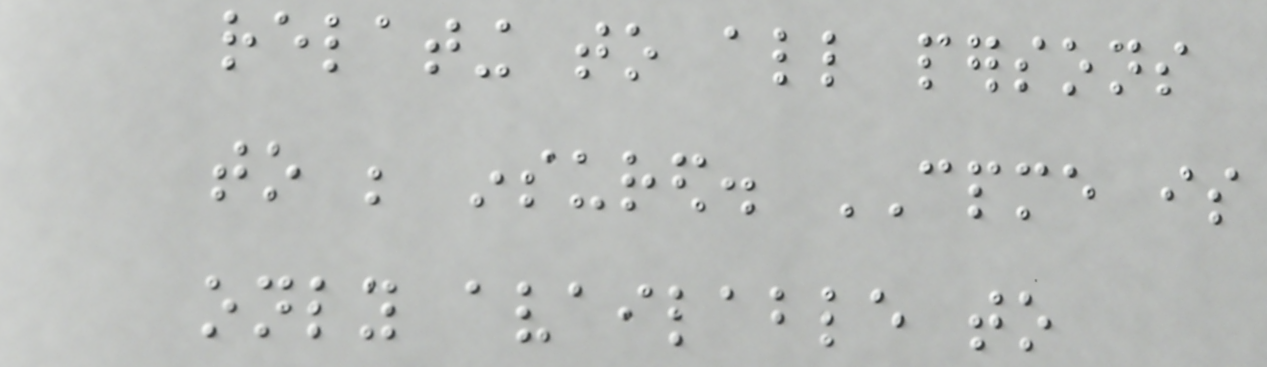relating to all persons
to be insured. CPME is
only available to
